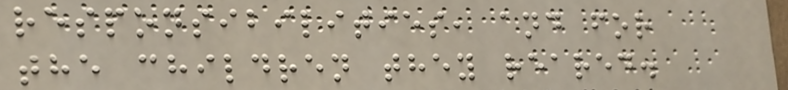responsibilities, and for
the children they reared.
